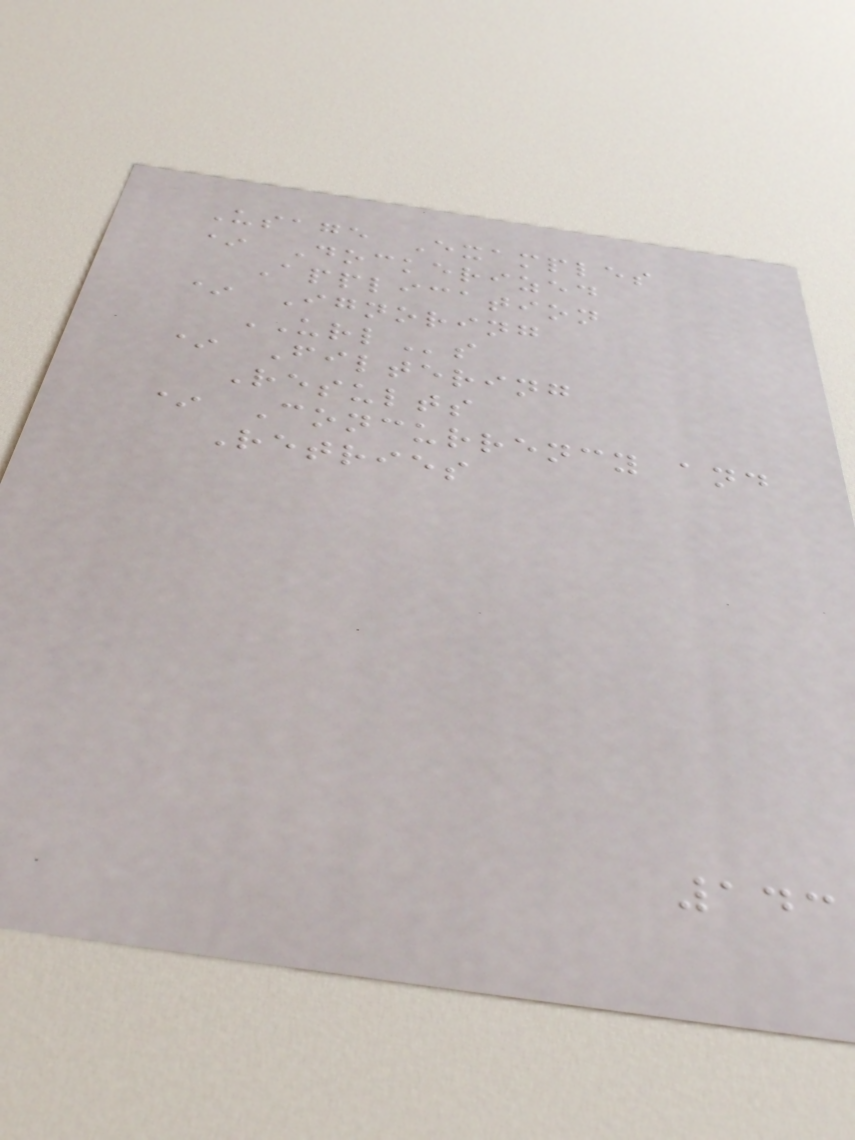Usage Examples
* Dockerized
Application
* Ignoring
URLs
* Filtering
Results
* Concurrency and
Retries
143
